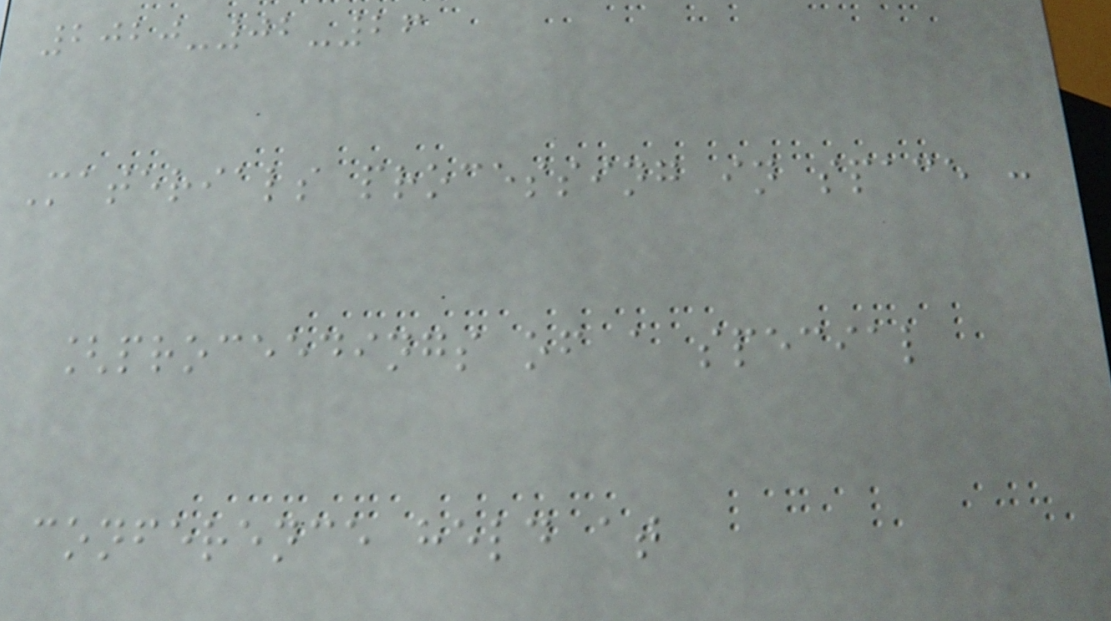2020-02-26
Materials processing in space :
[proceedings of a special
conference held at
